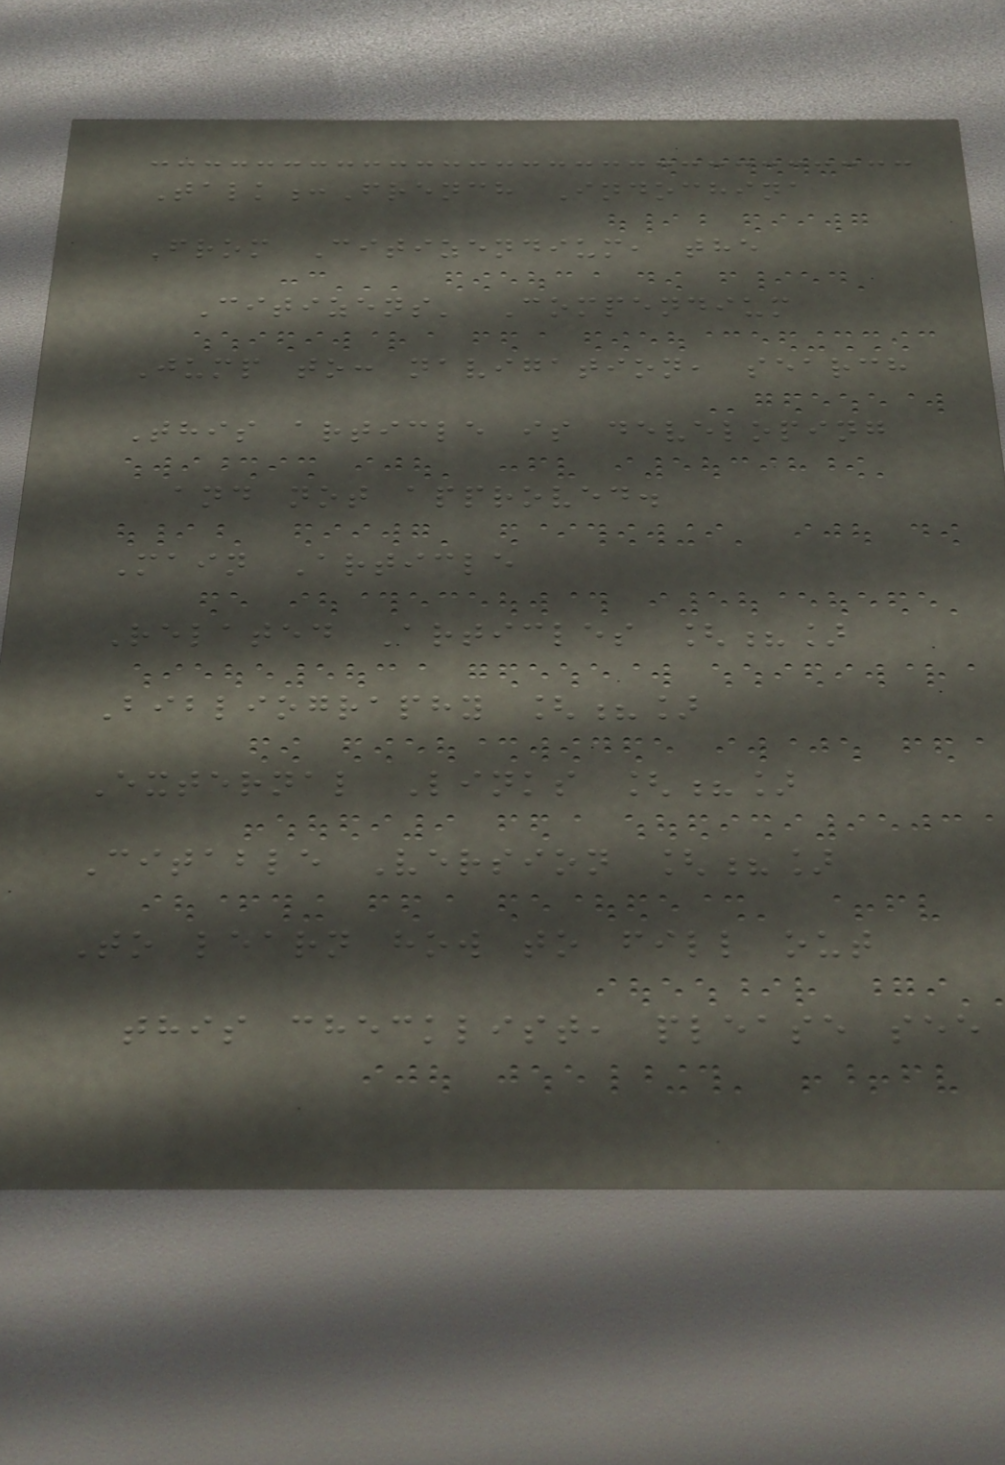Talk:French Indochina
From Citizendium, the
Citizens' Compendium
Jump to: navigation, search
This article is developing
and not approved.
Main Article
Related Articles [?]
Bibliography [?]
External Links [?]
Citable Version [?]
To learn how to fill out
this checklist, please see
